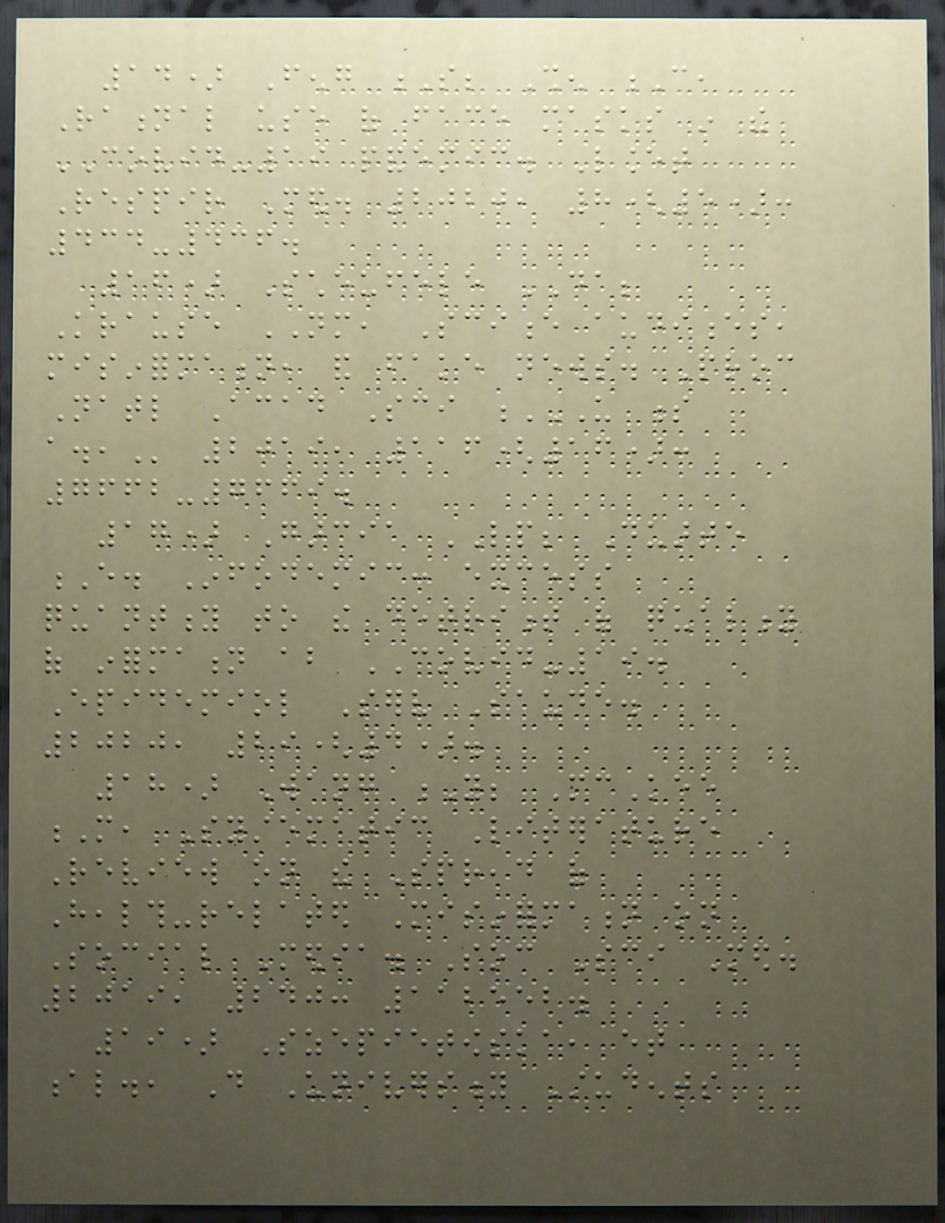14) Feng S; Shen C,
Rational use of face masks in the
COVID-19 pandemic. Lancet
Respir Med. 2020, 8(5):
434-436.
16) Scheufele DA;
Krause NM, Science audiences,
misinformation, and fake news. Proc
Natl Acad Sci U S
A., 2019, 116(16):
7662-7669.
17) Garcia LP; Duarte
E. Infodemic: excess
quantity to the detriment of quality
of information about COVID-19.
Epidemiol Serv Saude.
2020, 29(4).
18) Wang Y; McKee
M, Systematic Literature
Review on the Spread of
Health-related Misinformation on
Social Media. Soc Sci Med.
2019, 240: 112552.
19) Szepietowska, et
al., Do University Students
